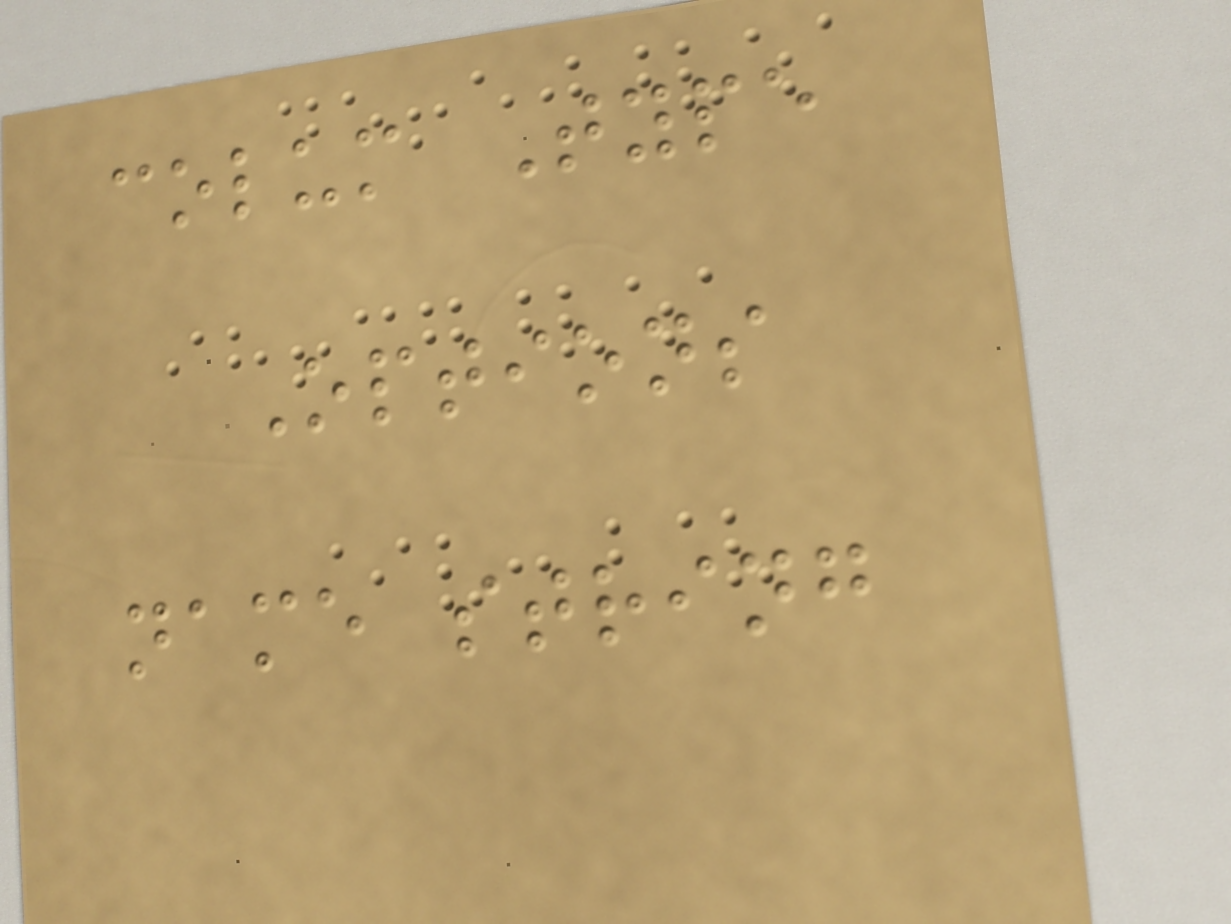colum Type
Options
name string
